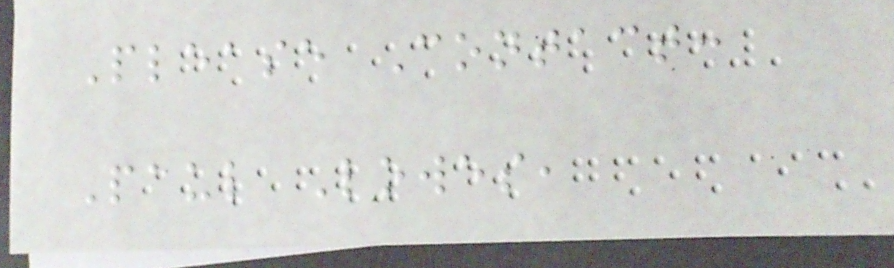Please Contact:
Paul Lowes,
